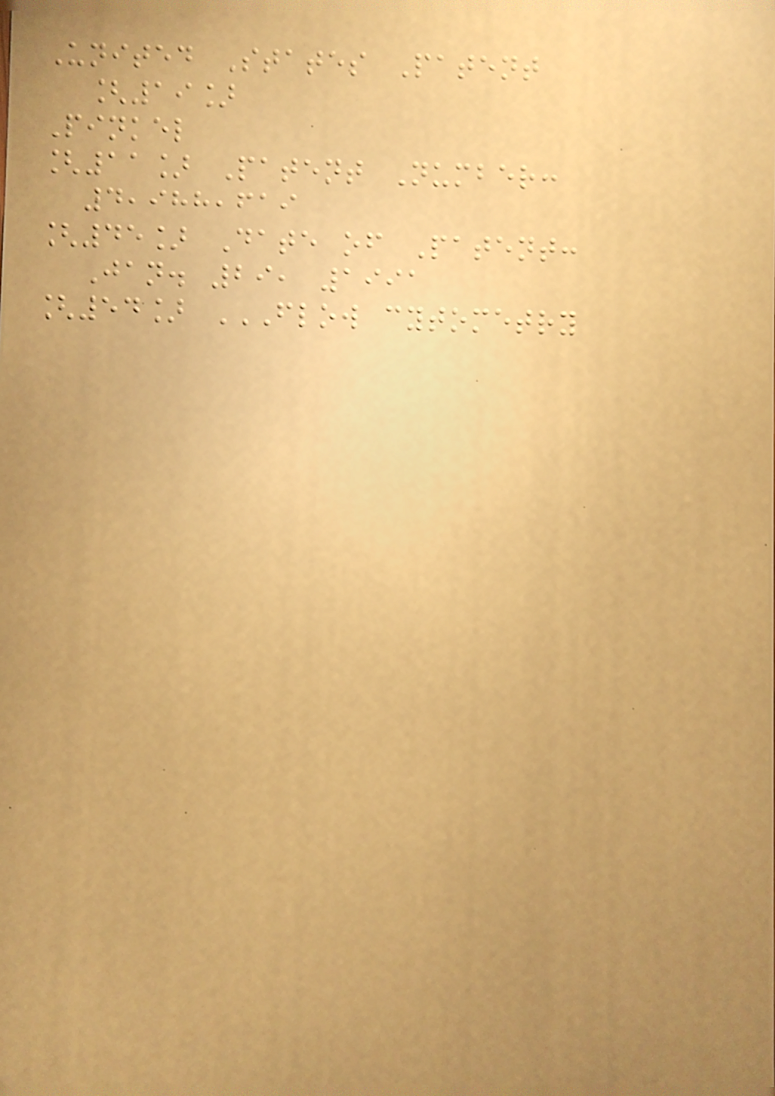United States Patent
[19]
Pinkel
[11] Patent Number:
4,988,619
[45] Date of Patent:
Jan. 29, 1991
[54] FLOW CYTOMETRY
